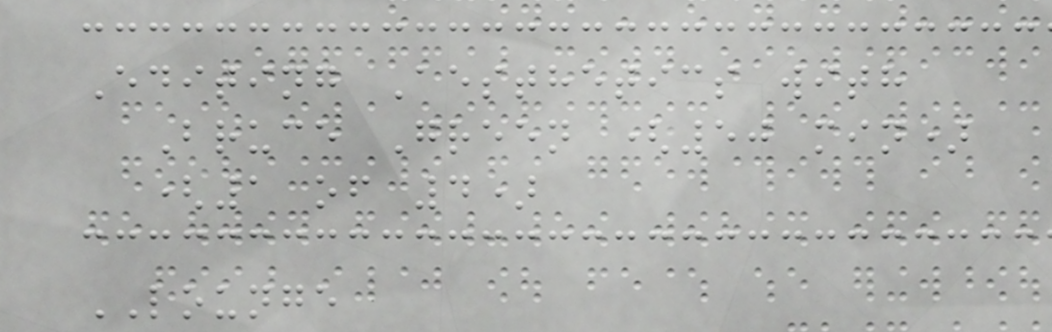Editing Aesthetics with
Bruce Green (50 min)
(1 of 4)
LOUNGE
